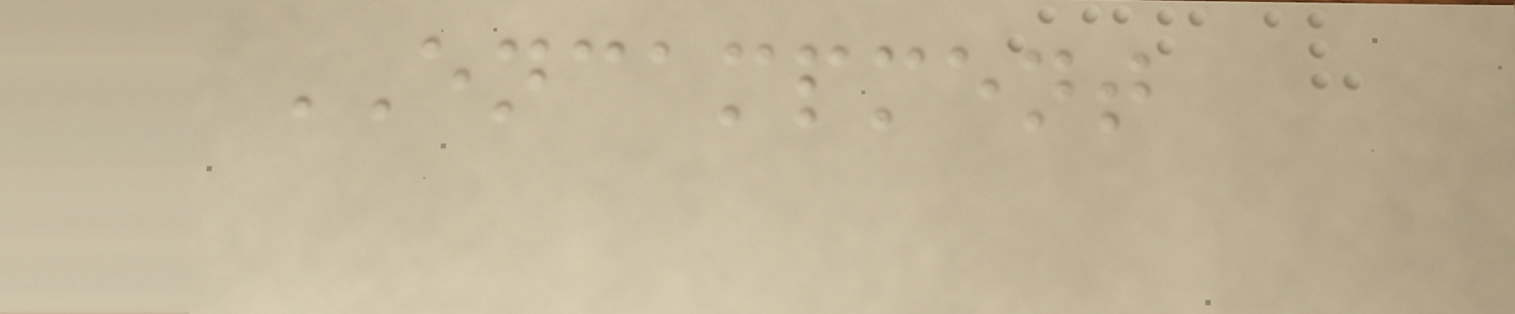ENCAMPMENT
